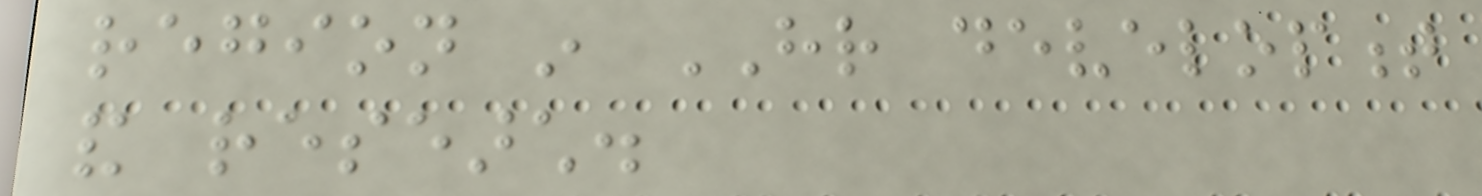region in HR development
and research.
